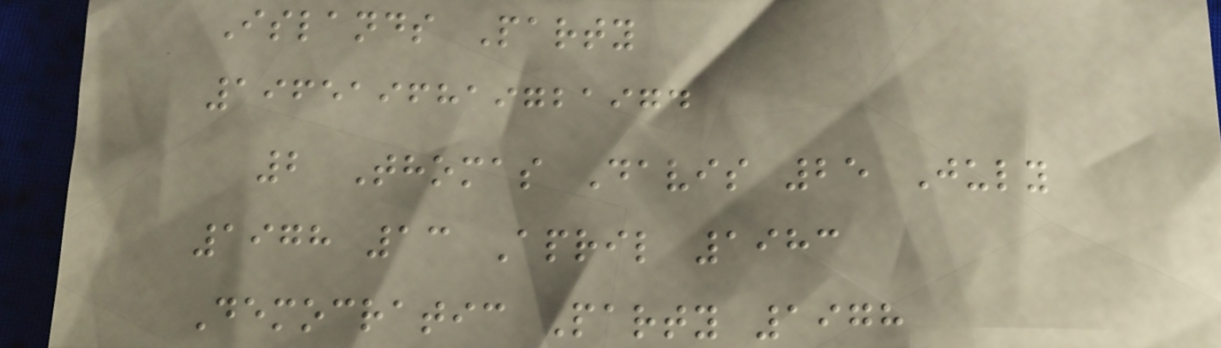Islands Party
1965196819721974
2 Thomas Davis 25 July
1978 13 April 1983
Democratic Party 1978
